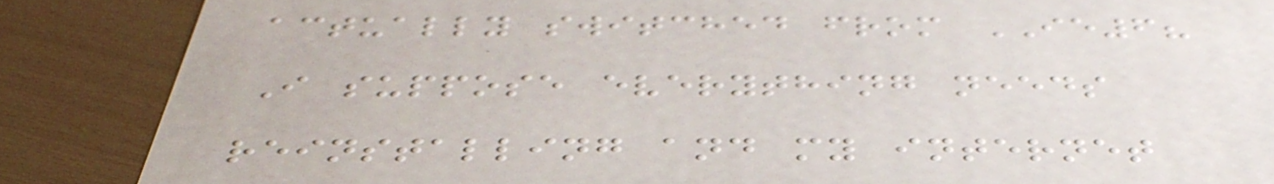actually switched from IE6?
I suppose everything needs
reinstalling and my internet
